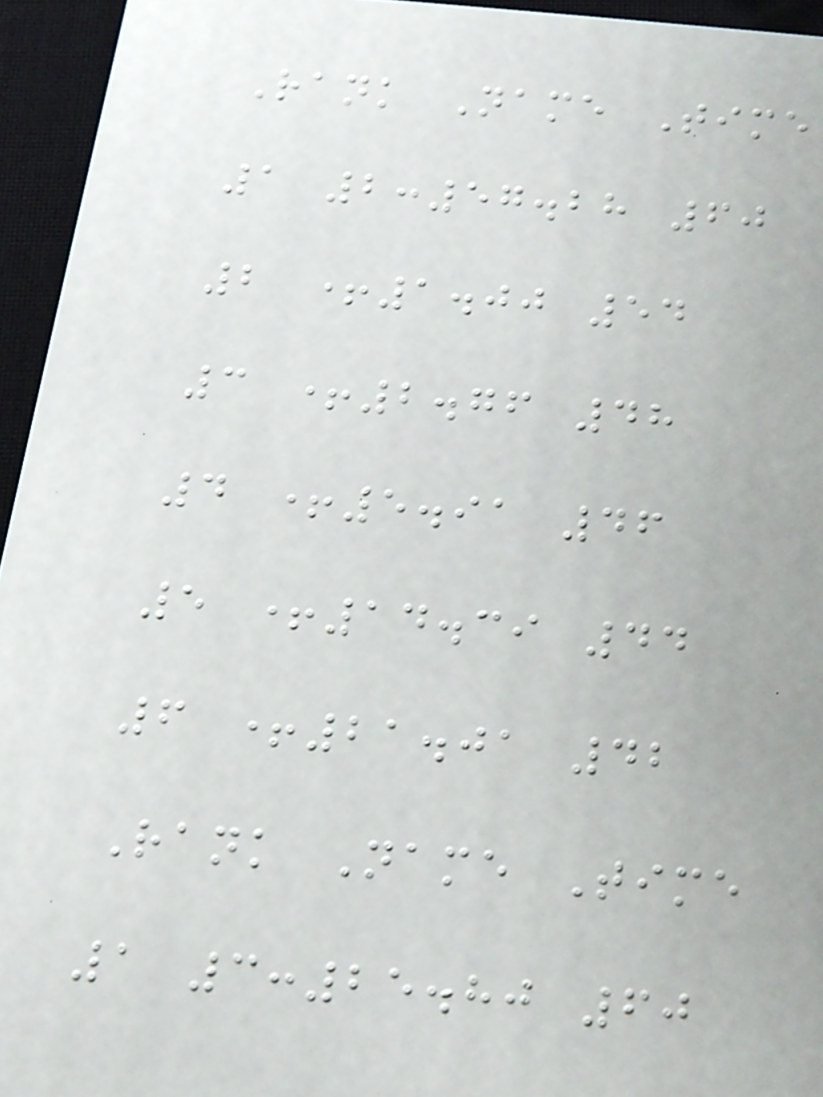Rank Name Time
1 2:57.28 60
2 +1.00 54
3 +2.76 48
4 +5.91 46
5 +14.39 44
6 +21.01 42
Rank Name Time
1 3:25.80 60
